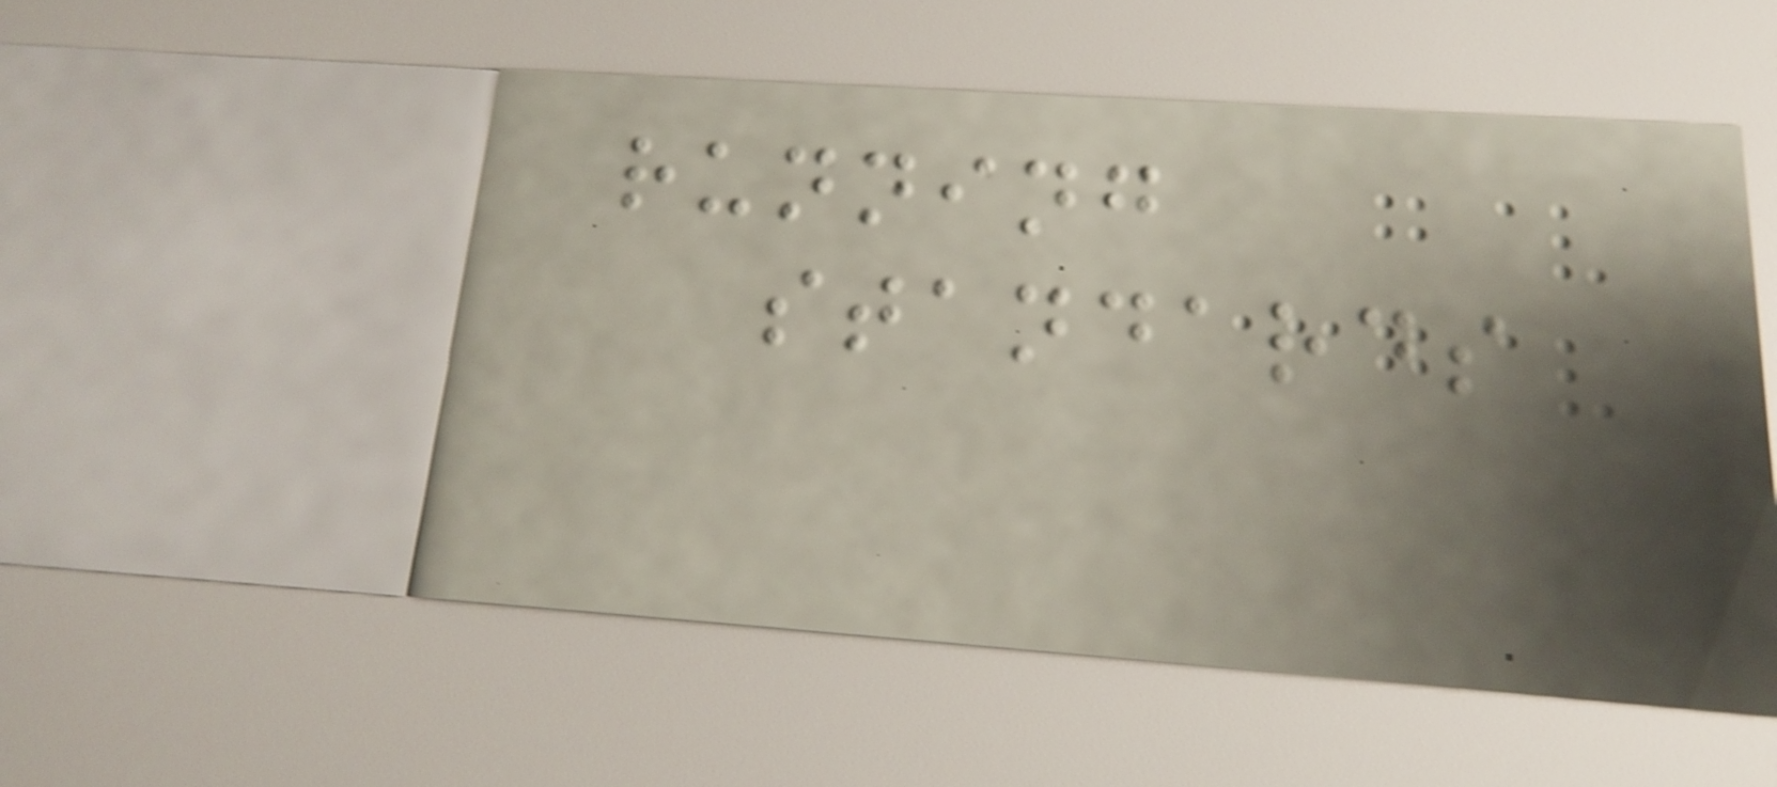running
standards
